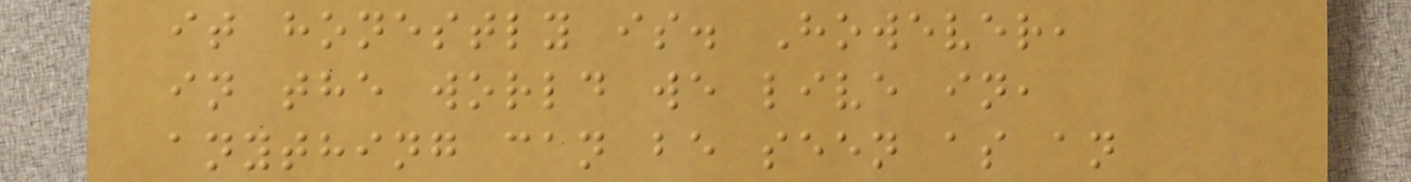it honestly is. However,
in the world we live in,
anything can be seen as an
